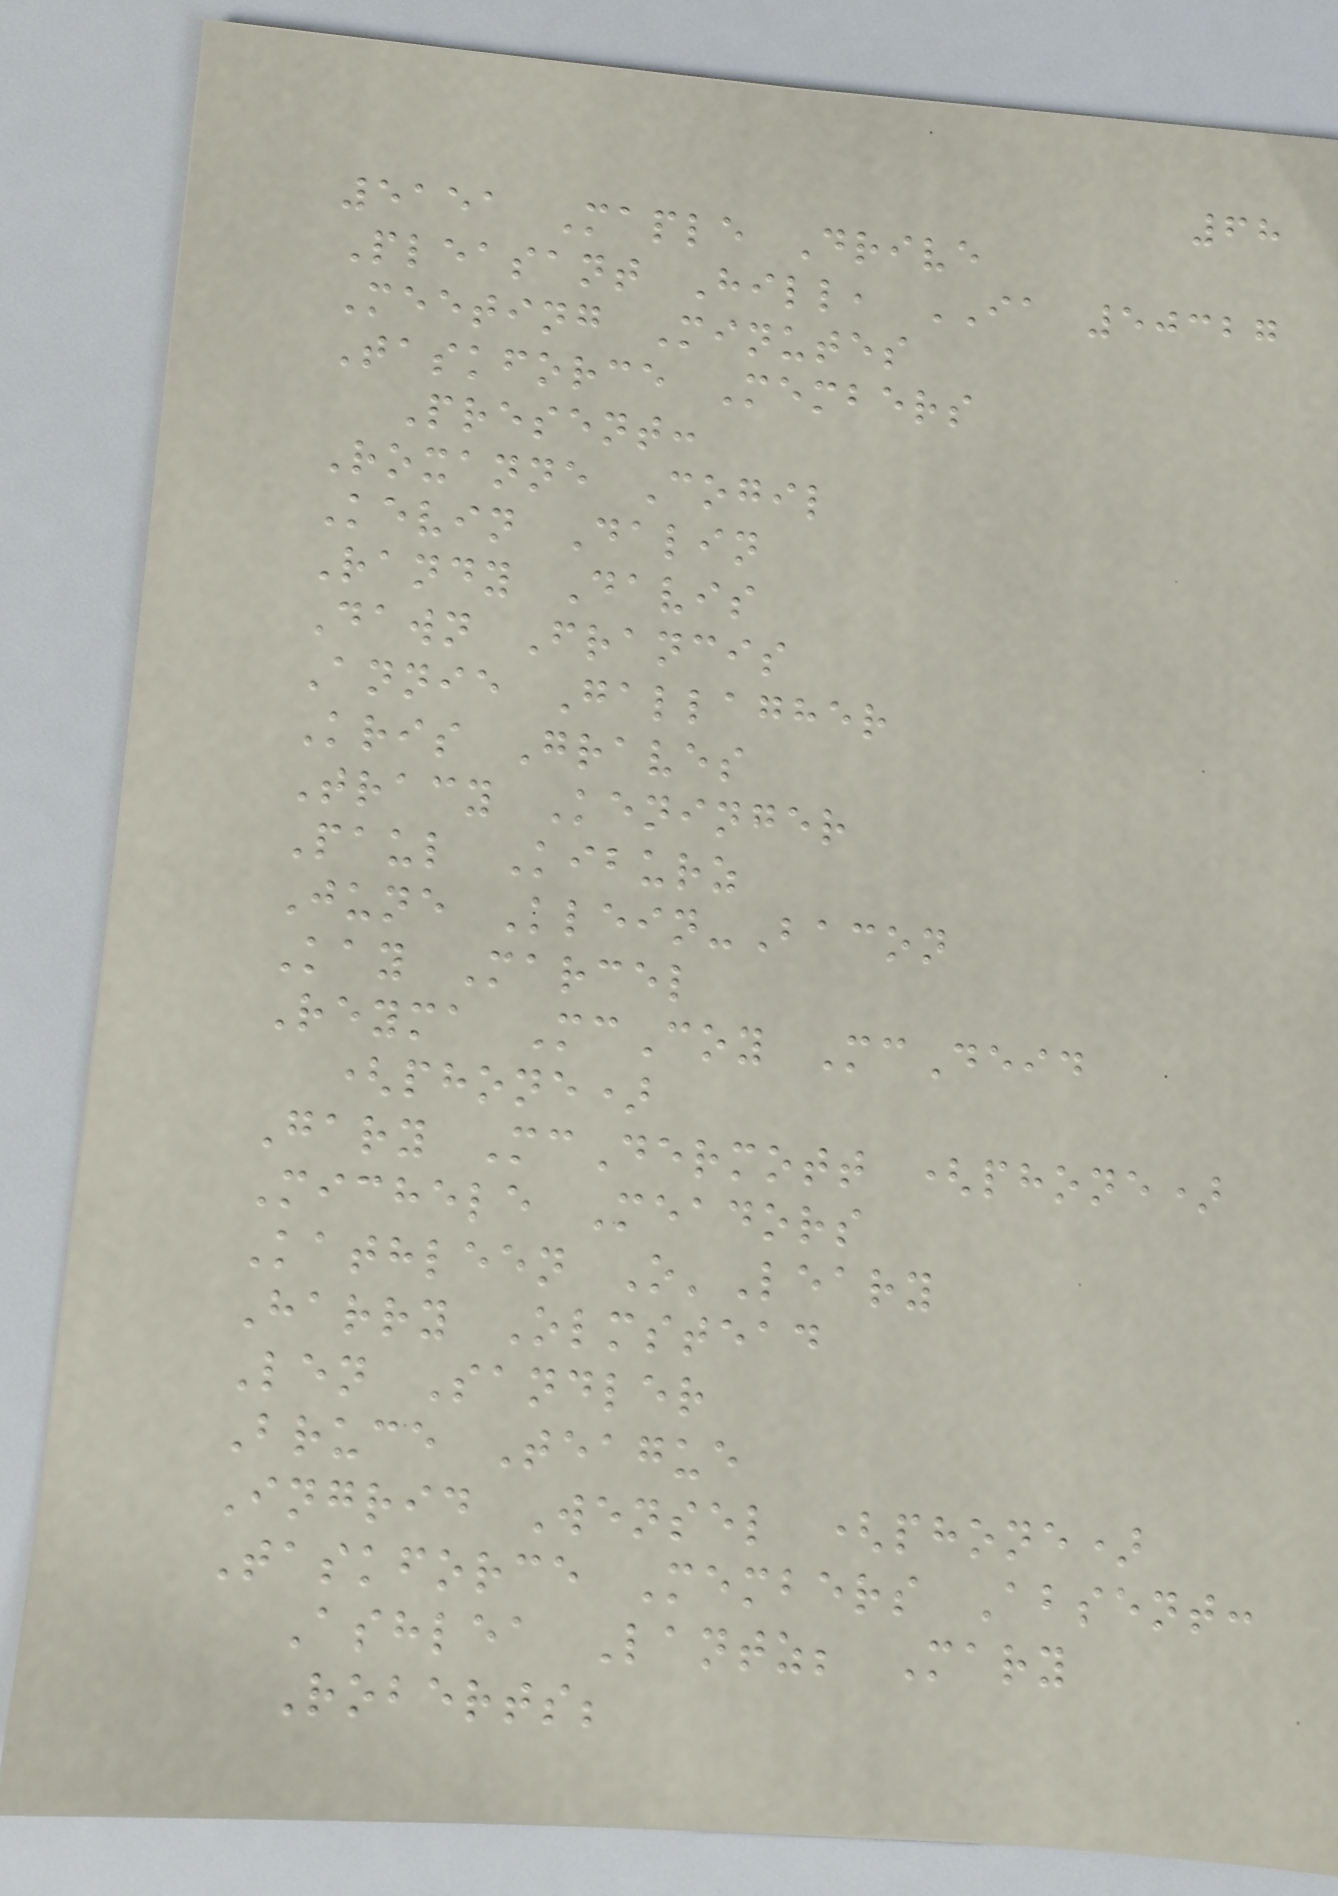68
5151 Maple Drive
Pleasant Hill, IA 50327
Meeting Minutes
Taskforce Members
Present:
Roxanne Cogil
Kevin Dalin
Randy Davis
Dawn Francis
Annie Gallagher
Kris Graves
Tracy Keninger
Paul Kiburz
June Klein-Bacon
Kay Marcel
Reyma McCoy McDeid
(phone)
Gary McDermott (phone)
Michele Meadors
Kathleen O'Leary
Harry Olmstead
Len Sandler
Bruce Teague
Ingrid Wensel (phone)
Taskforce Members Absent:
Ashlea Lantz; Mary
Roberts;
